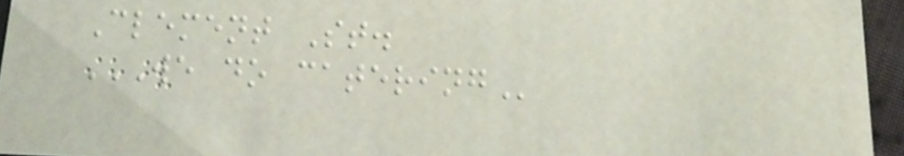Clement St.
WE DO CATERING
